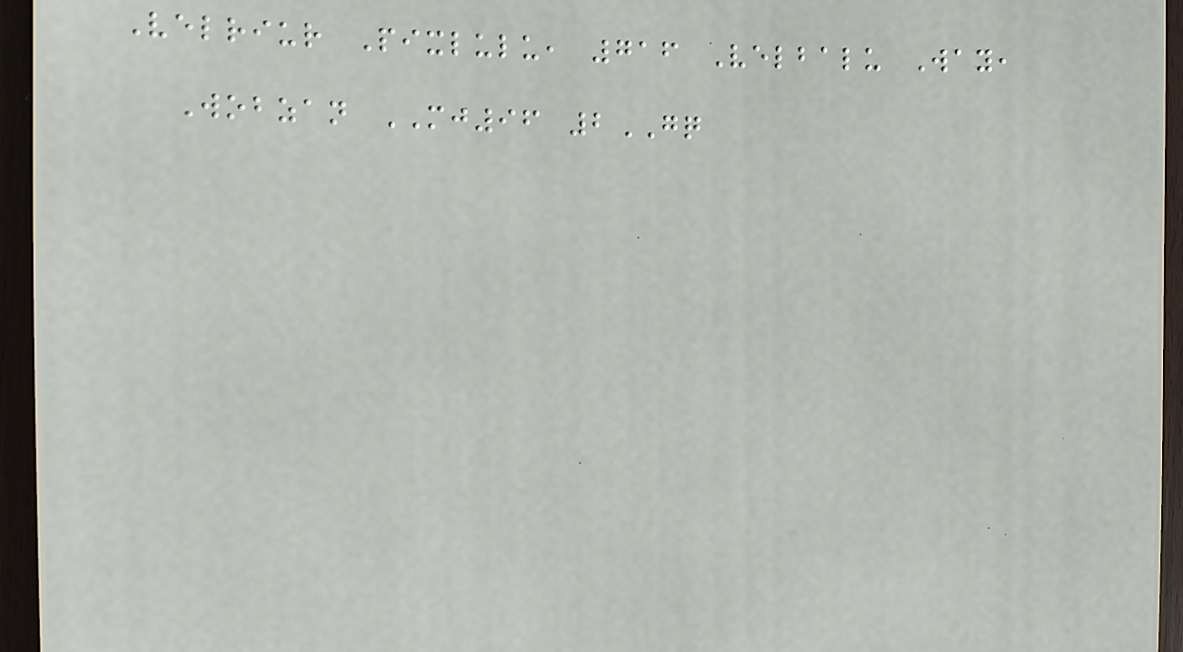Velriur Pixlulu, 716 Velbalu Way,
Wobzan MJ96 2GQ
